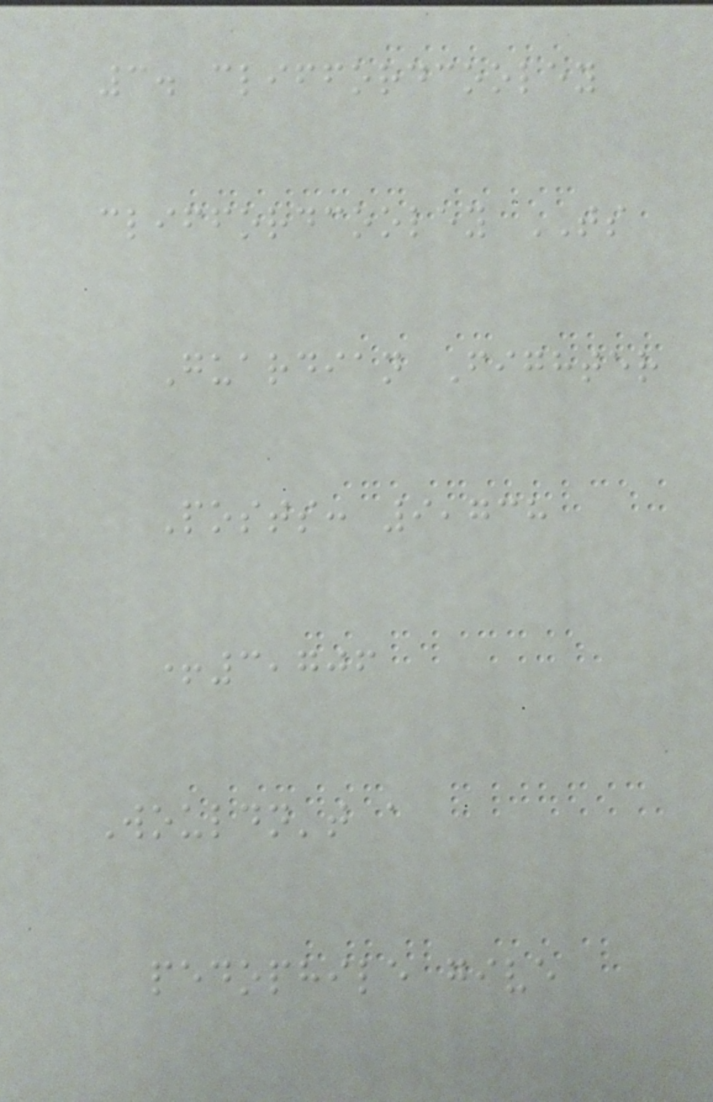3. cliffordcooley
cliffordcooley TS
Guardian Fighter
Posts: 9,738
+3,706
Wouldn't a
pedophile give
